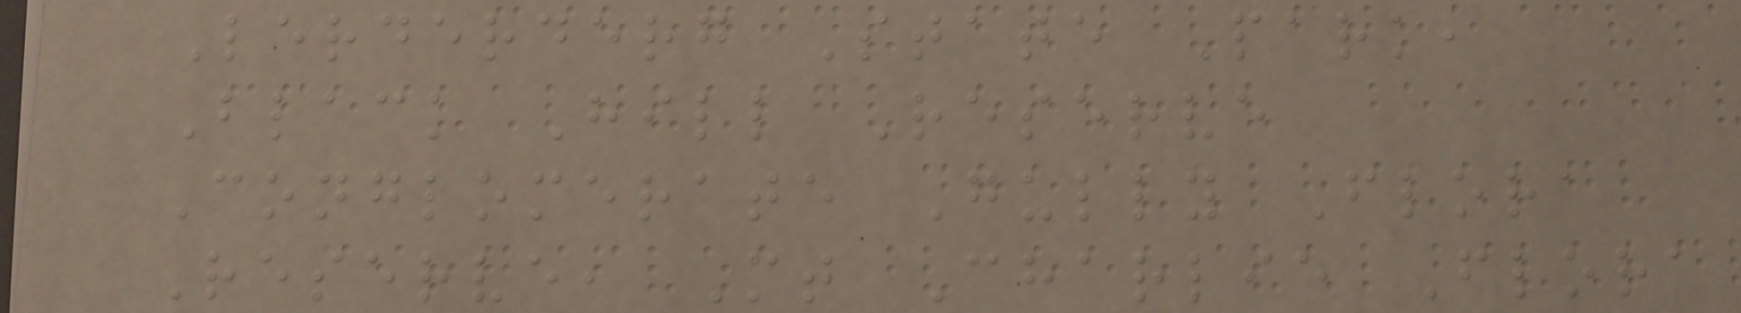Lerderderg State Park,
Black Hill Reserve
Conglomerate Gully Flora
Reserve, Mt Charlie Flora
